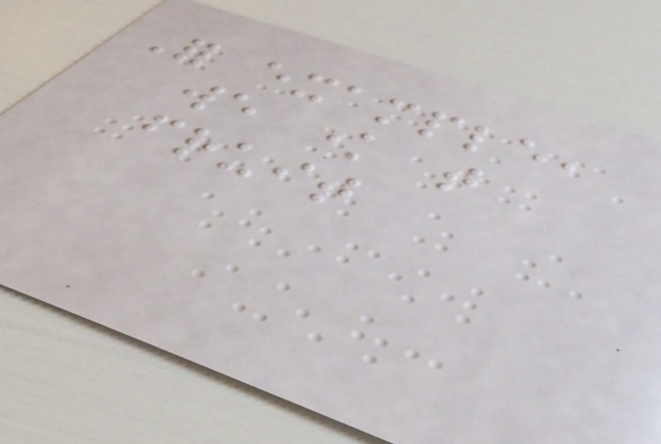For example,
we know that
fruit
